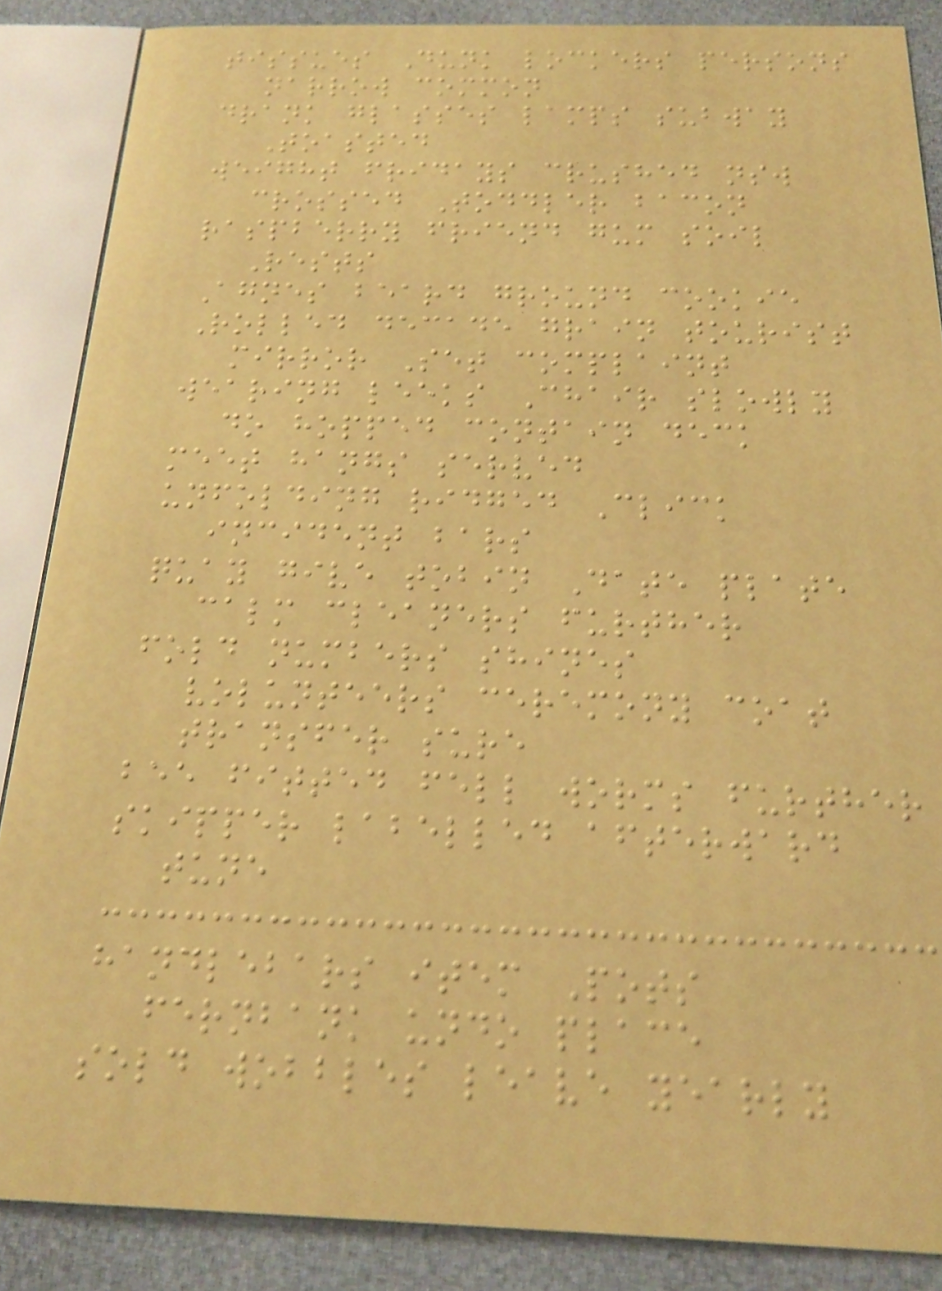tissues Dunk lockers persons
narrow common
drank glasses lamps subway
Toasted
weight fridays crushed nsw
crossed Toddler bacon
raspberry friend gum soil
Rests
Agnes beard ground cookie
Rolled decade grain tourist
mirror Set complaint
wearing leeks Chair slowly
do hopped contain deck
meet hangs served
unfolding ridged Click
incident bars
quay give tobin Date plate
calm cleaners further
fold numbers shines
volunteers ceremony coat
transfer sure
bee fitted fell worms further
skipper labelled afterward
tune
handlebars item Pots
fernbank undo place
sold wobbles leave yearly
